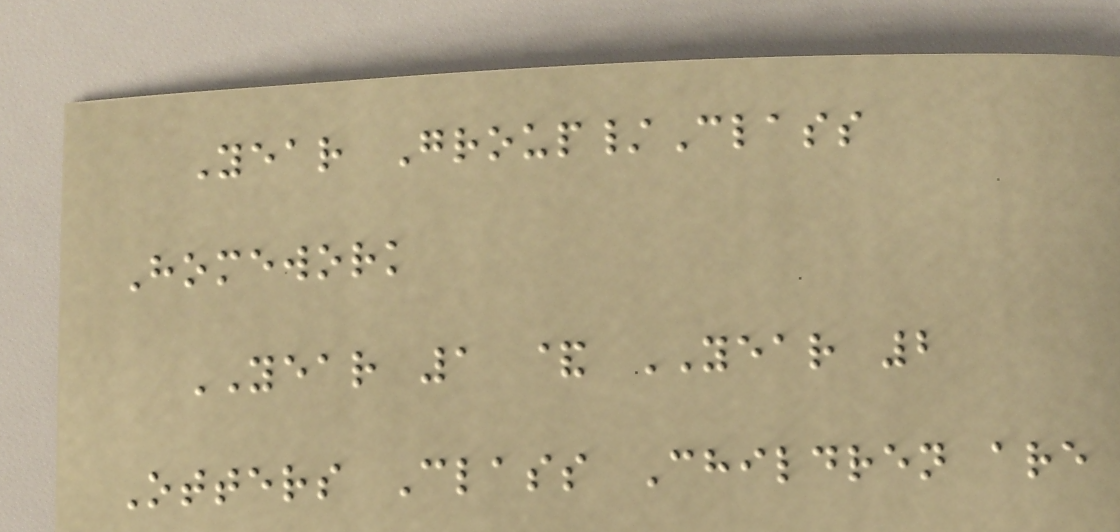Year Group/Class
Homework
YEAR 1 & YEAR 2
Otters Class Children are
